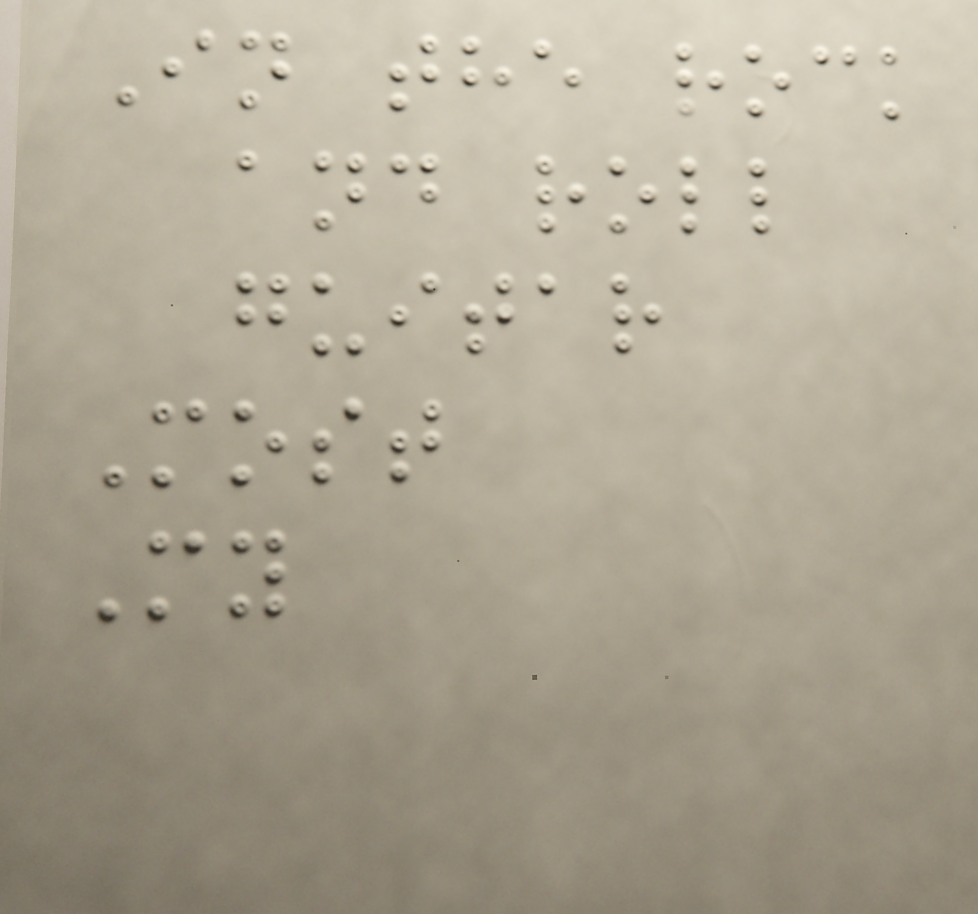In the rock
and roll
guitar
Most
My
